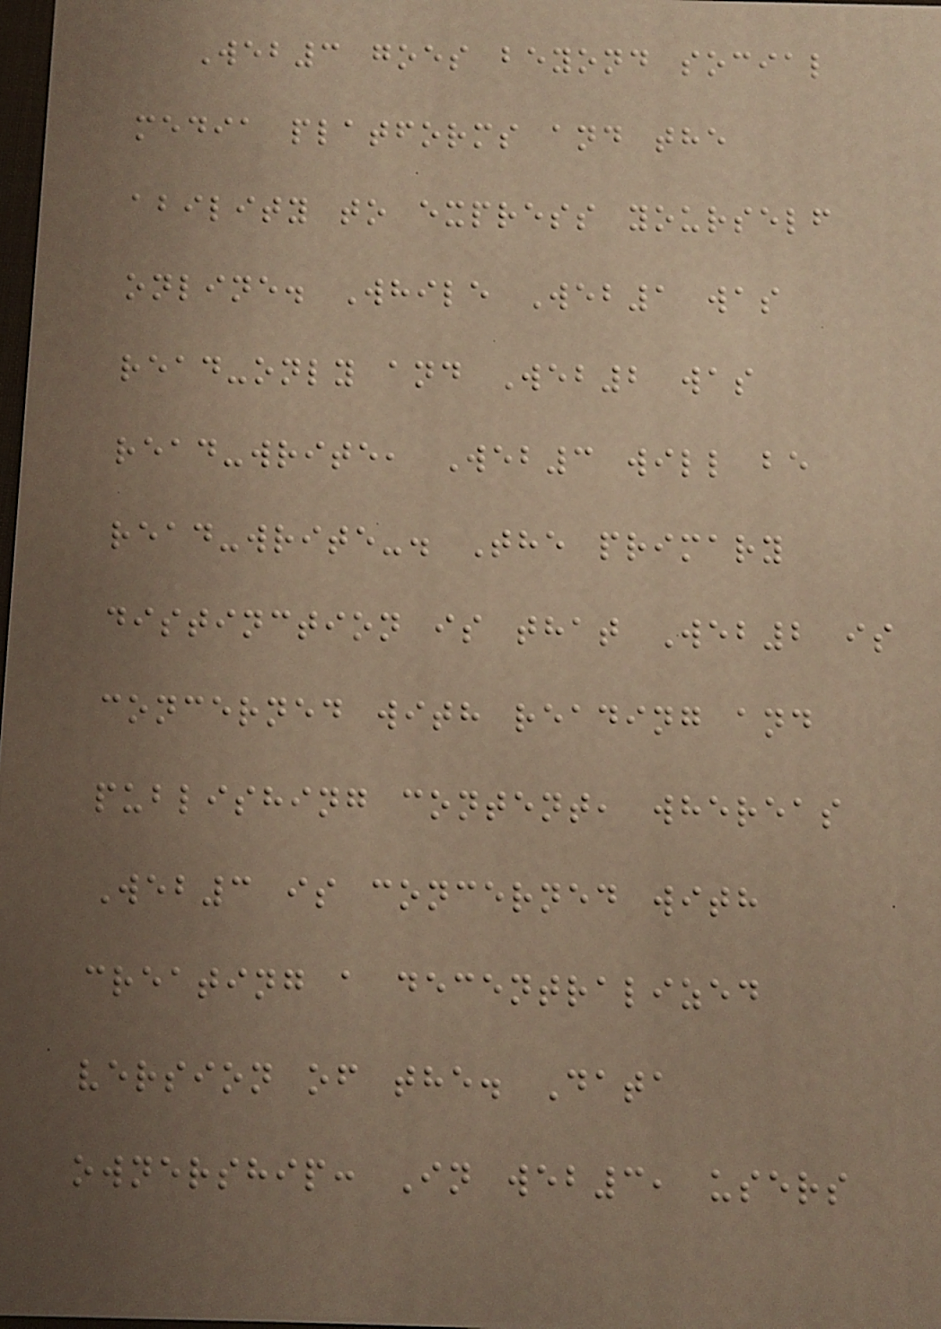Web3 goes beyond social
media platforms and the
ability to express yourself
online. While Web1 was
read-only and Web2 was
read-write, Web3 will be
read-write-. The primary
distinction is that Web2 is
concerned with reading and
publishing content, whereas
Web3 is concerned with
creating a decentralized
version of the. Data
ownership: In web3, users
